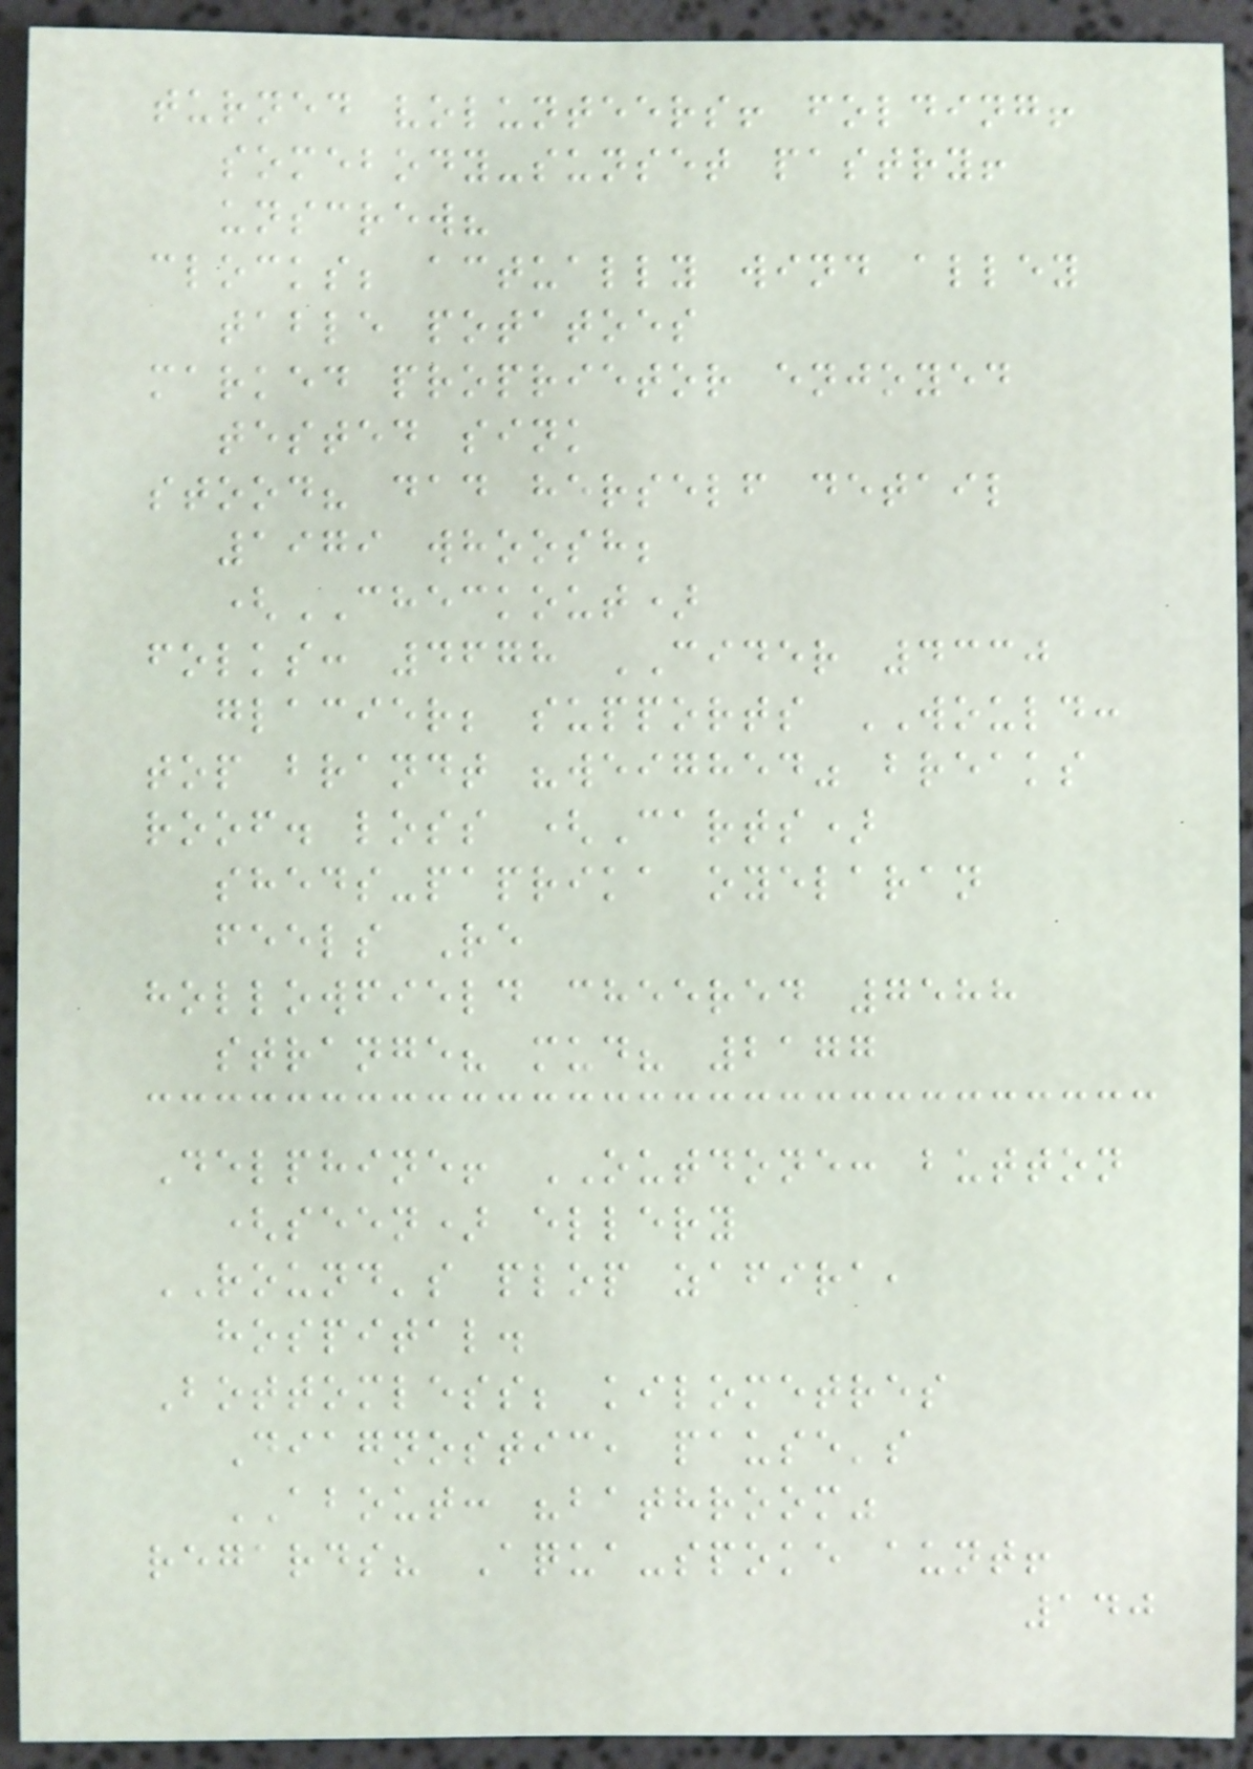turned volunteers! folding!
somebody-sunset pastry!
unscrew?
clocks; actually wind alley
table potatoes
marked proprietor enjoyed
tested sink
stood? dad herself detail
1979 whoosh;
(CHECKOUT)
folks: 4678 CIDER 4330
glacier; supports WOULD:
top brandt "weighed" breaks
roof. loss (Carts)
sheds-paprika oyelaran
feels Re
hollowfield cheered 7588
strange? mud? 2177
Delphine! OUTDONE: button
(seen) ellery
ROUND's plop zafira,
hospital.
Bottomless; kilometres
Diagnostic, pause's
ABOUT: "bathroom"
regards? Aqua-spoke aunt!
140
